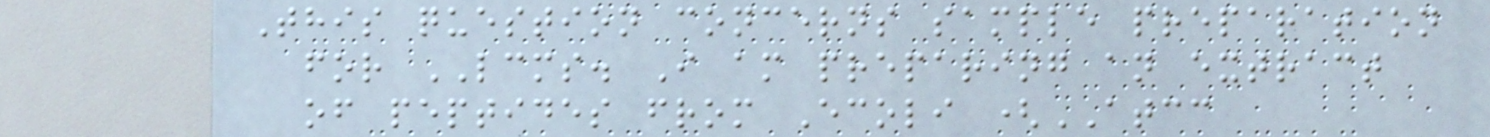This question concerns sample preparation
for LCMS. I am preparing an extract
of peptides from Ecoli (ATCC
